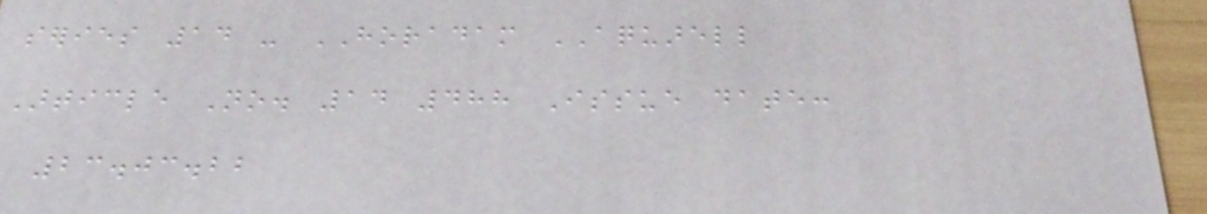series 14 - HORADAM AQUARELL
Article No. 14 488 Issue date:
23.03.22
